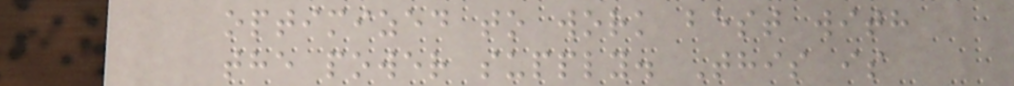optimized to work best with
the power supply. This is
